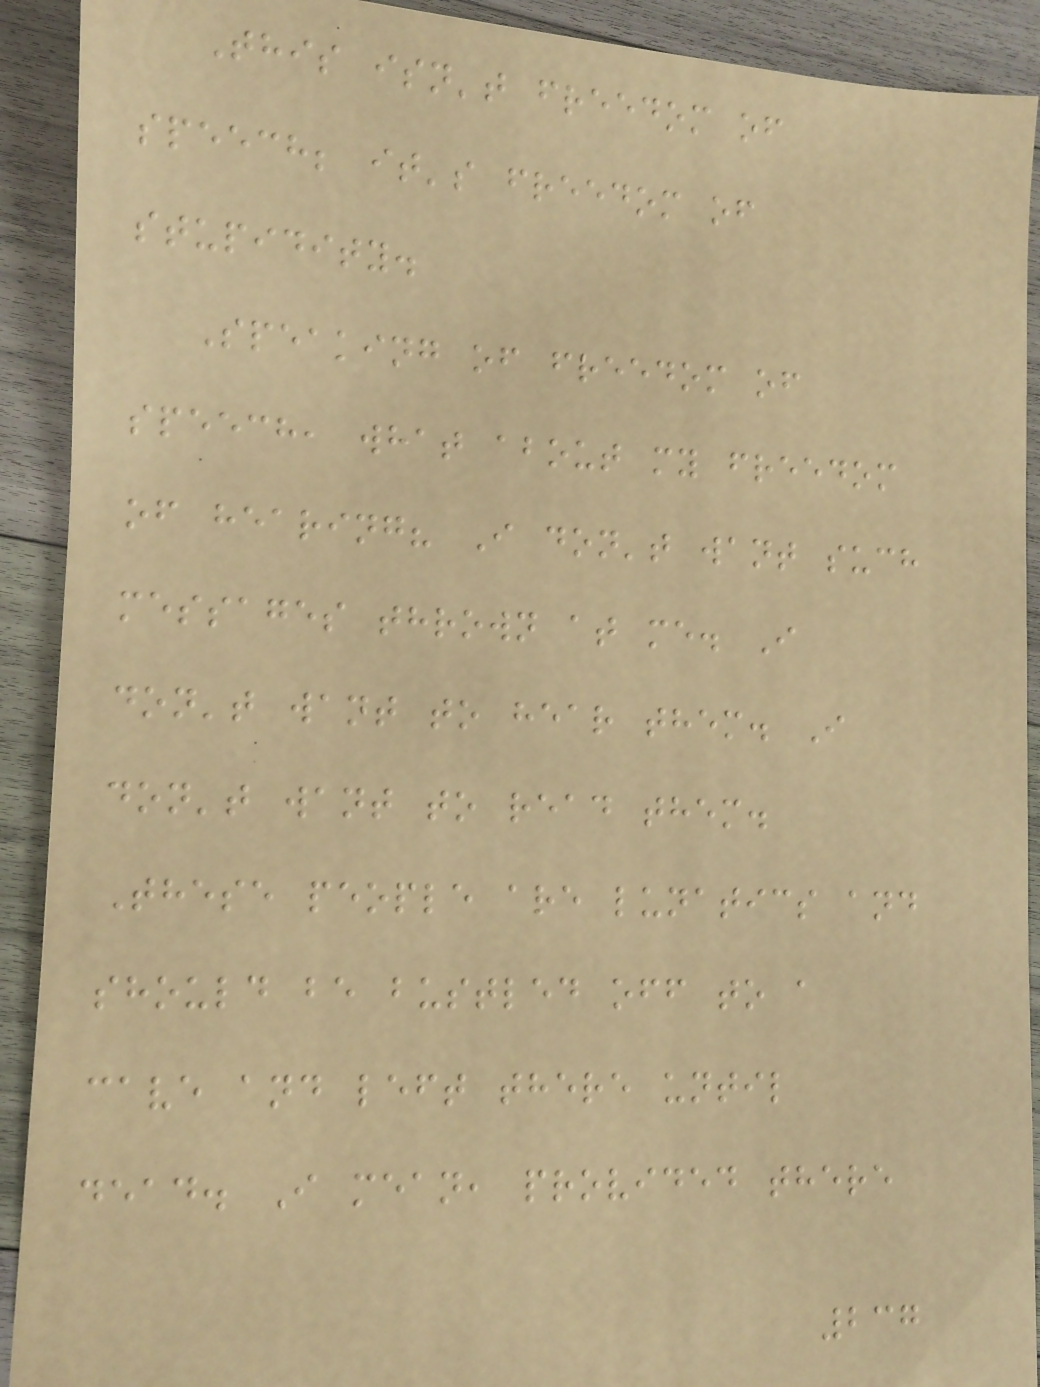This isn't freedom of
speech; it's freedom of
stupidity.
Speaking of freedom of
speech, what about my freedom
of hearing? I don't want such
messages thrown at me. I
don't want to hear them. I
don't want to read them.
These people are lunatics and
should be bustled off to a
cave and left there until
dead. I mean, provided there
237
